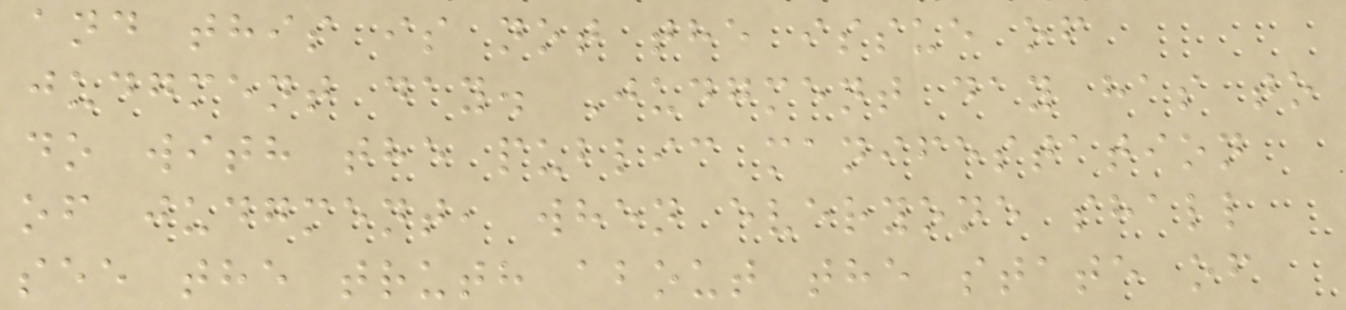and this is not the issue of
judgment day. Judgment day has to
do with the public manifestation
of judgment, when everyone shall
see the truth about the state of
